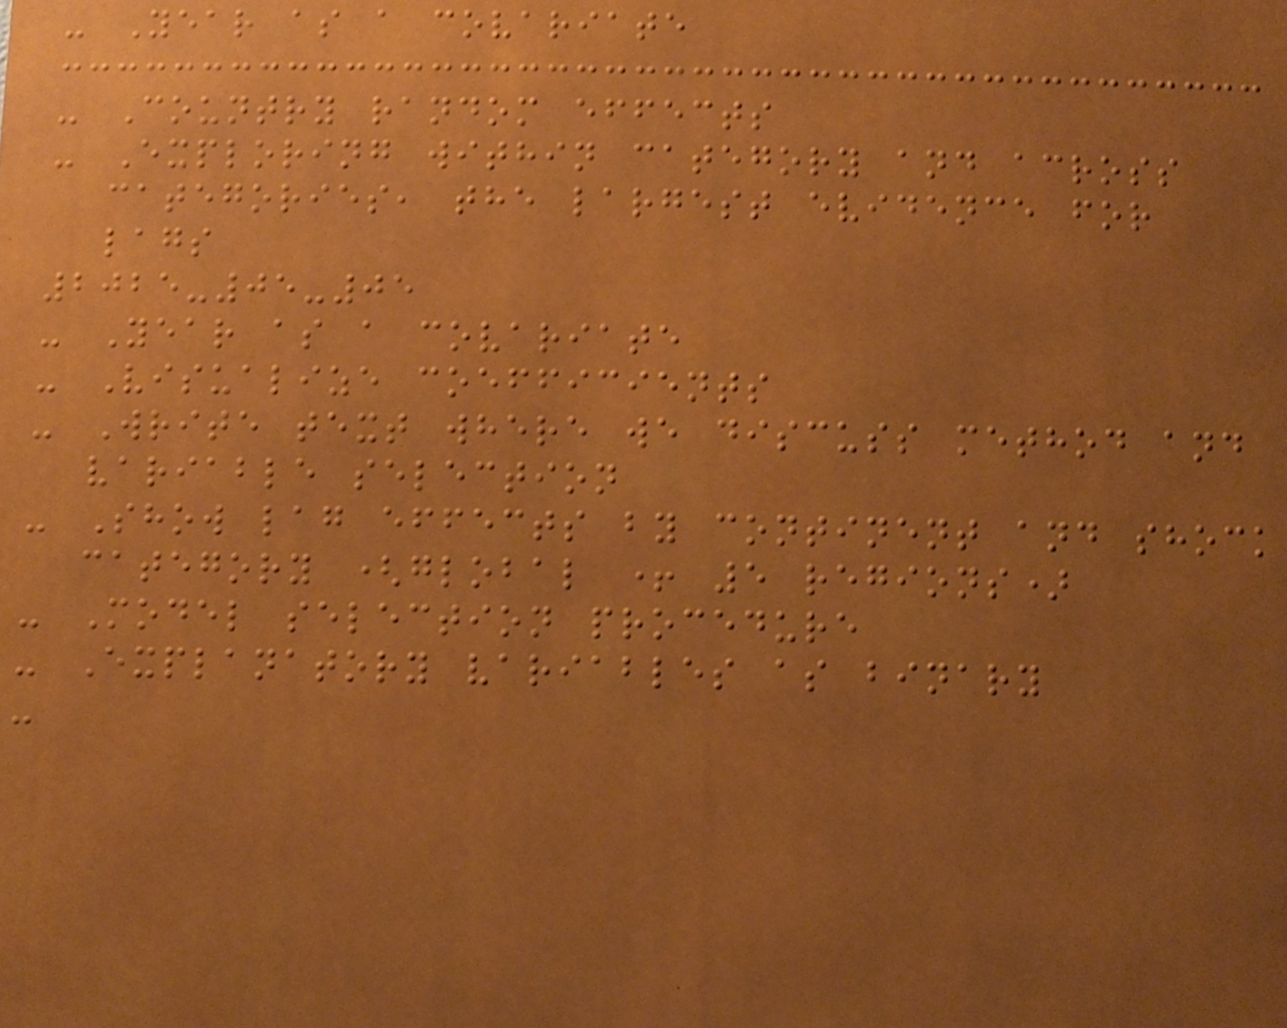- Year as a covariate
- Country random effects
- Exploring within category and across
categories, the largest evidence for
lags
2025-05-05
- Year as a covariate
- Visualize coefficients
- Write text where we discuss method and
variable selection
- Show lag effects by continent and shock
category (global + 5 regions)
- Model selection procedure
- Explanatory variables as binary
-
